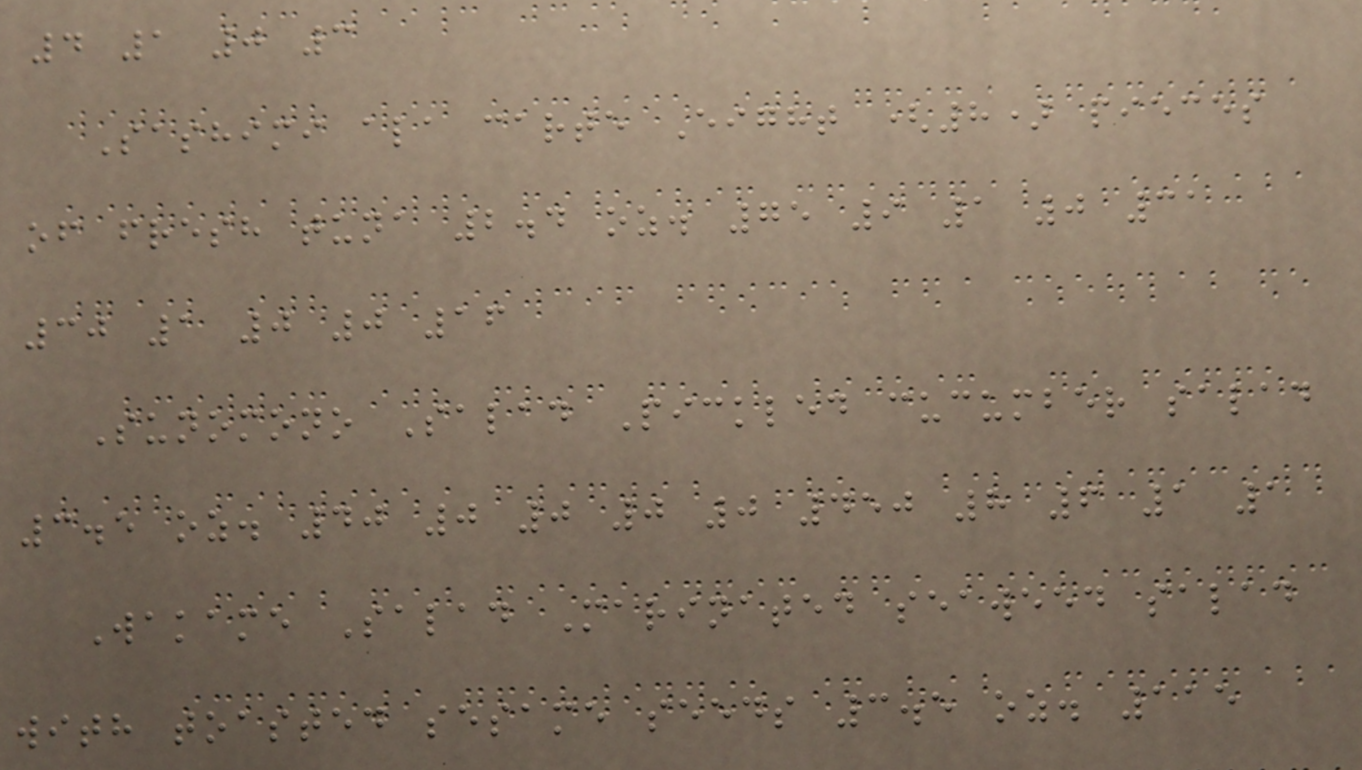4 1 0 3
Sashimi ala carte Eight (8) pieces
of fresh tuna 2.4 oz. 75 9 1 0 31
30 1 0 0 16
Sunomono Salad Pickled cucumber salad
3.5 oz. 40 0 0 0 0 450 8 6 1 1
Wakame Salad Marinated seaweed salad
with toasted sesame seeds 3.5 oz. 115
